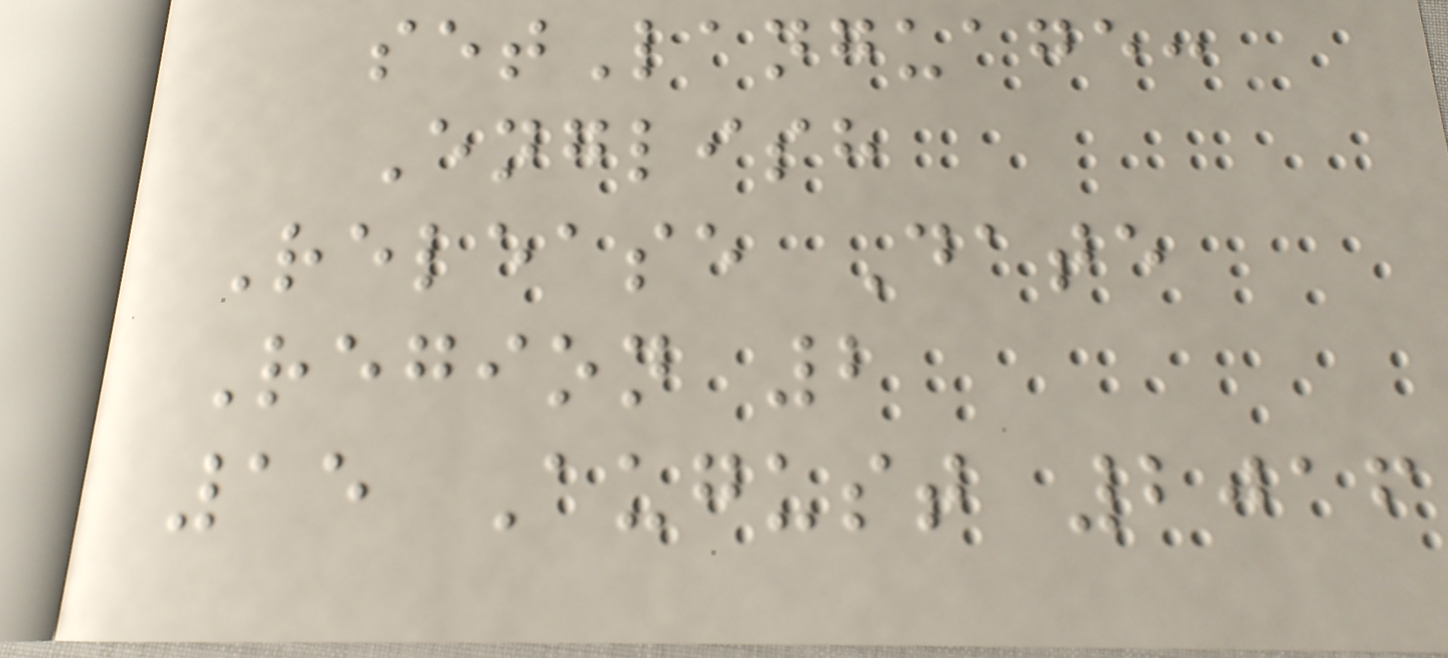setLanguage:
English
Release Date
Region 2
15 August 2016
